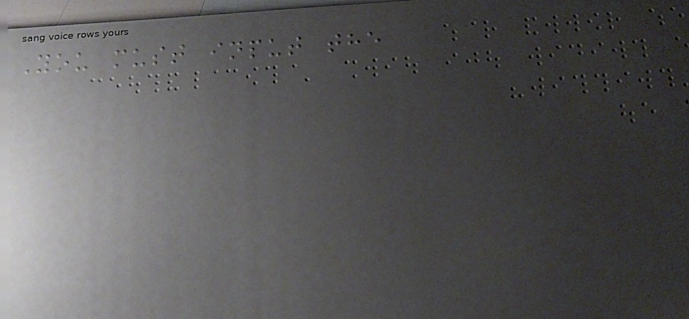You must input the
